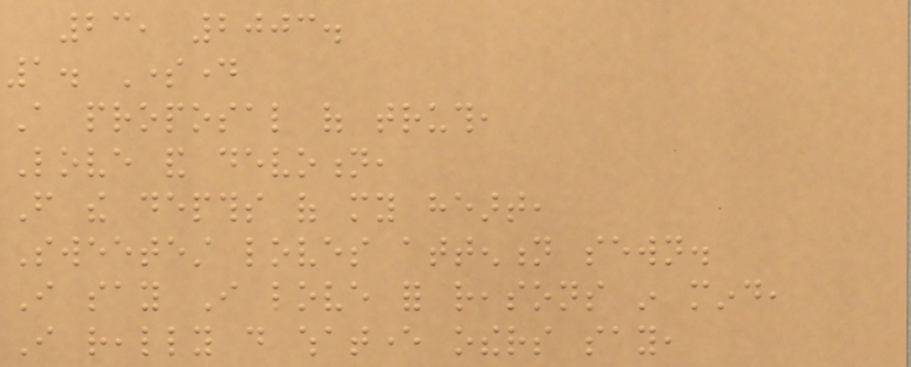23, 2003.
1. Someday
A proposal of truth,
Love and devotion,
From the depths of my heart,
Sweetest loves attention sewn.
I say I love for reasons in mind,
I really do whatever others say,
